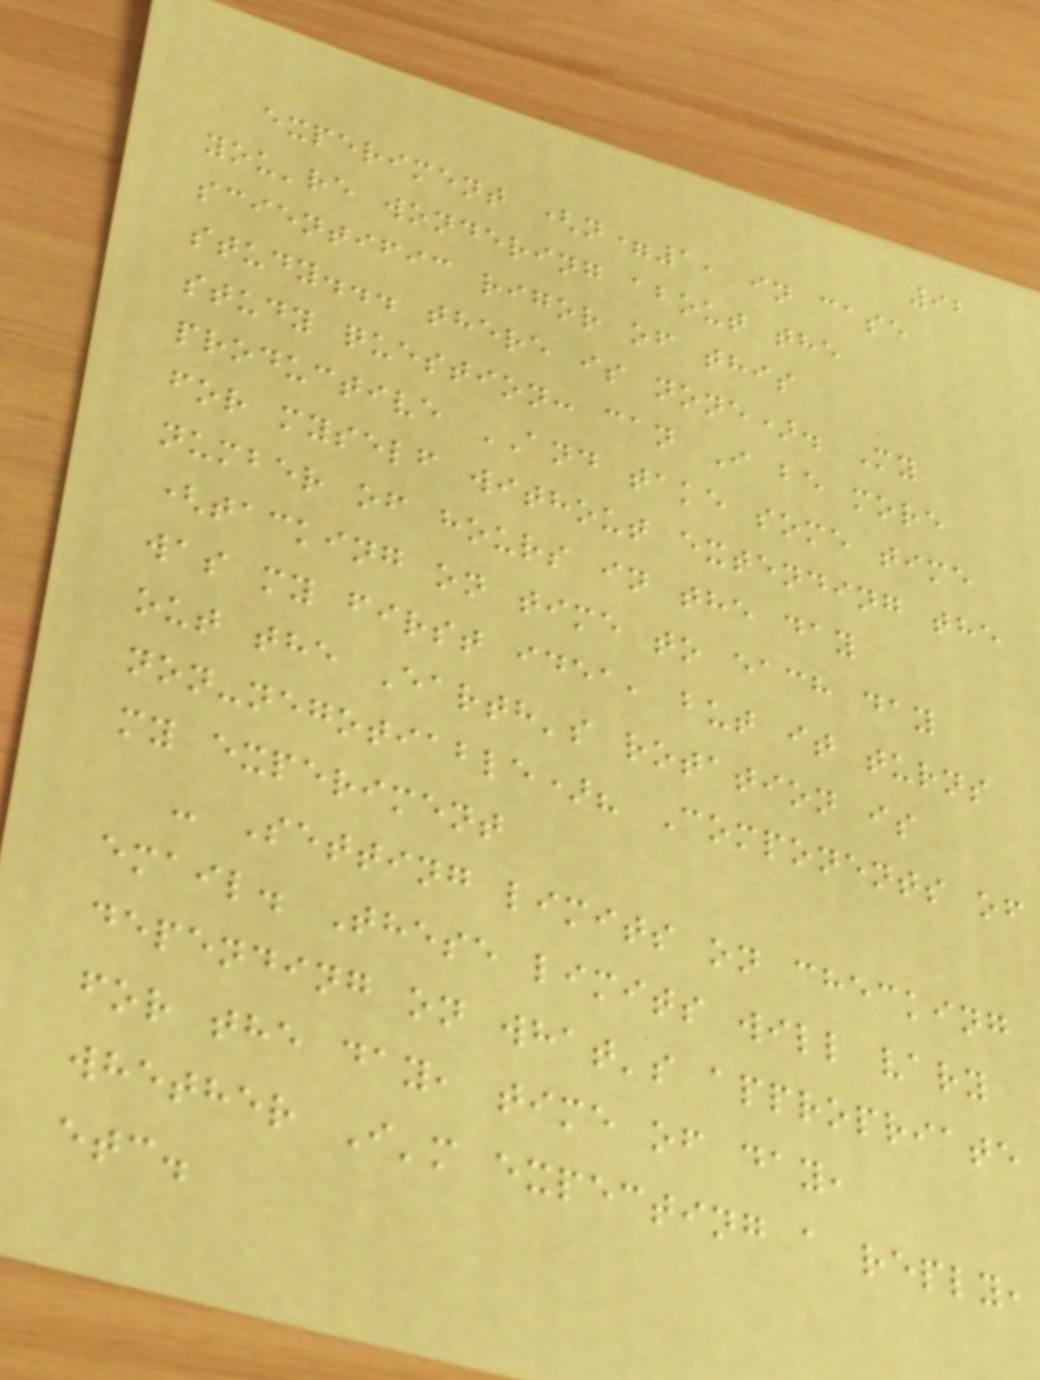92
experiment (n=1, in case
you're wondering about the
scientific rigor of this
study... there is none). My
study question: can I be more
productive AND take some time
for myself without extending the
number of hours in the day
(tacking on time to each day
was my first idea, but it turns
out the Earth's rotation is
non-negotiable)? Components of
my experiment
- Setting limits on checking
email. These limits will vary
depending on what's appropriate
for the day, time of day,
whether I'm expecting a reply,
etc.
